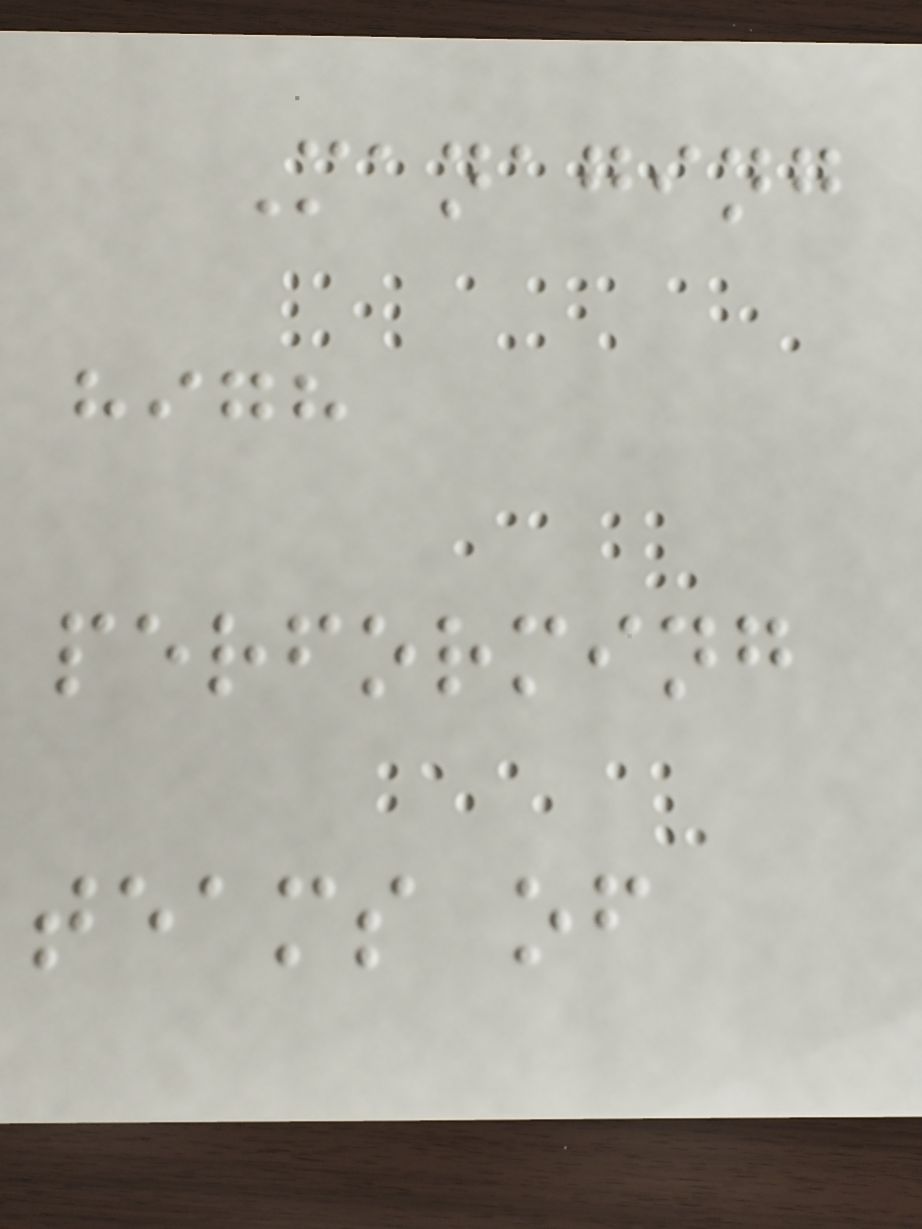Managing
high
performing
teams of
